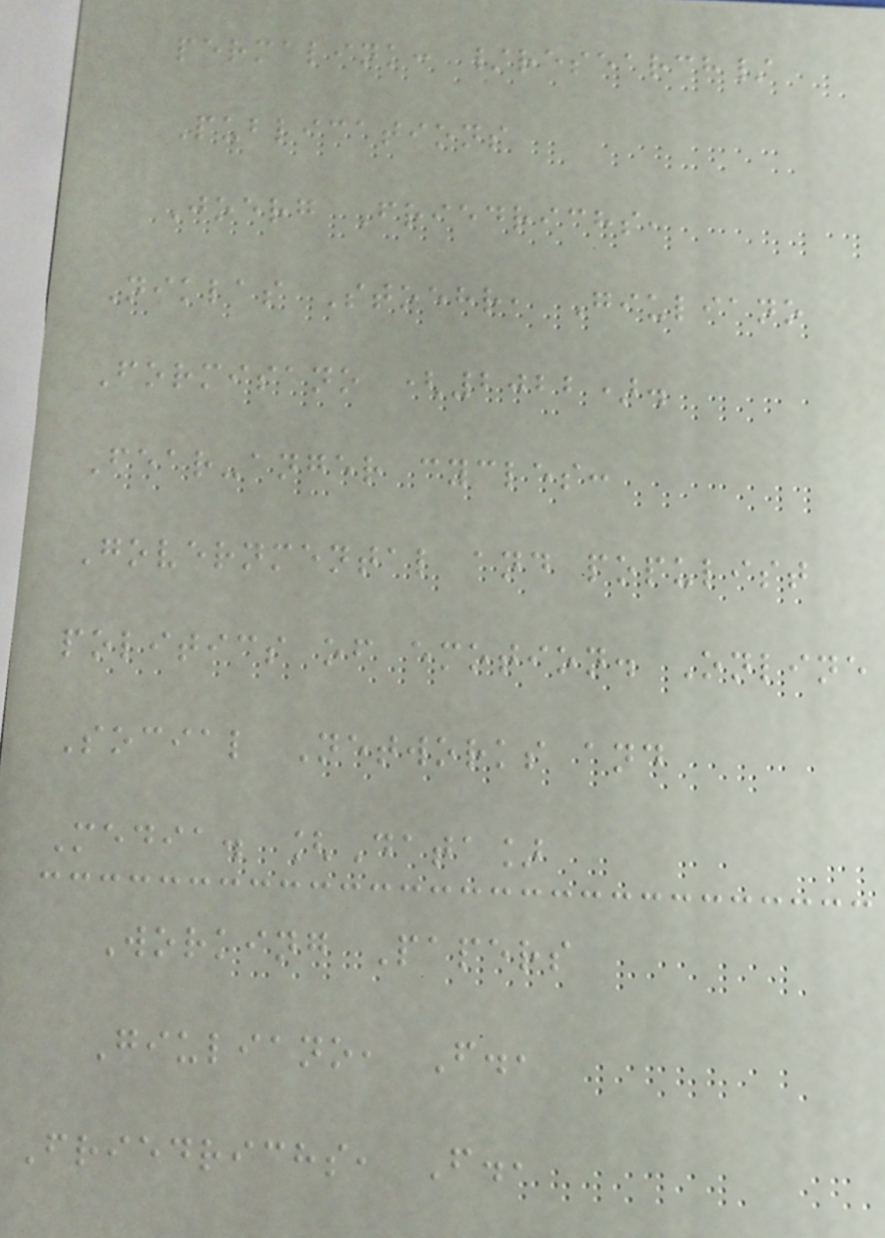permalink: /research/
Publications
Joerg Friedrichs,
Niklas Stoehr, Giuliano
Formisano (2022).
Fear-anger cycles:
Governmental and populist
politics of emotion. Online
Social Networks and
Media. [Data]
Working Papers
Giuliano, F.,
Friedrichs, F.,
